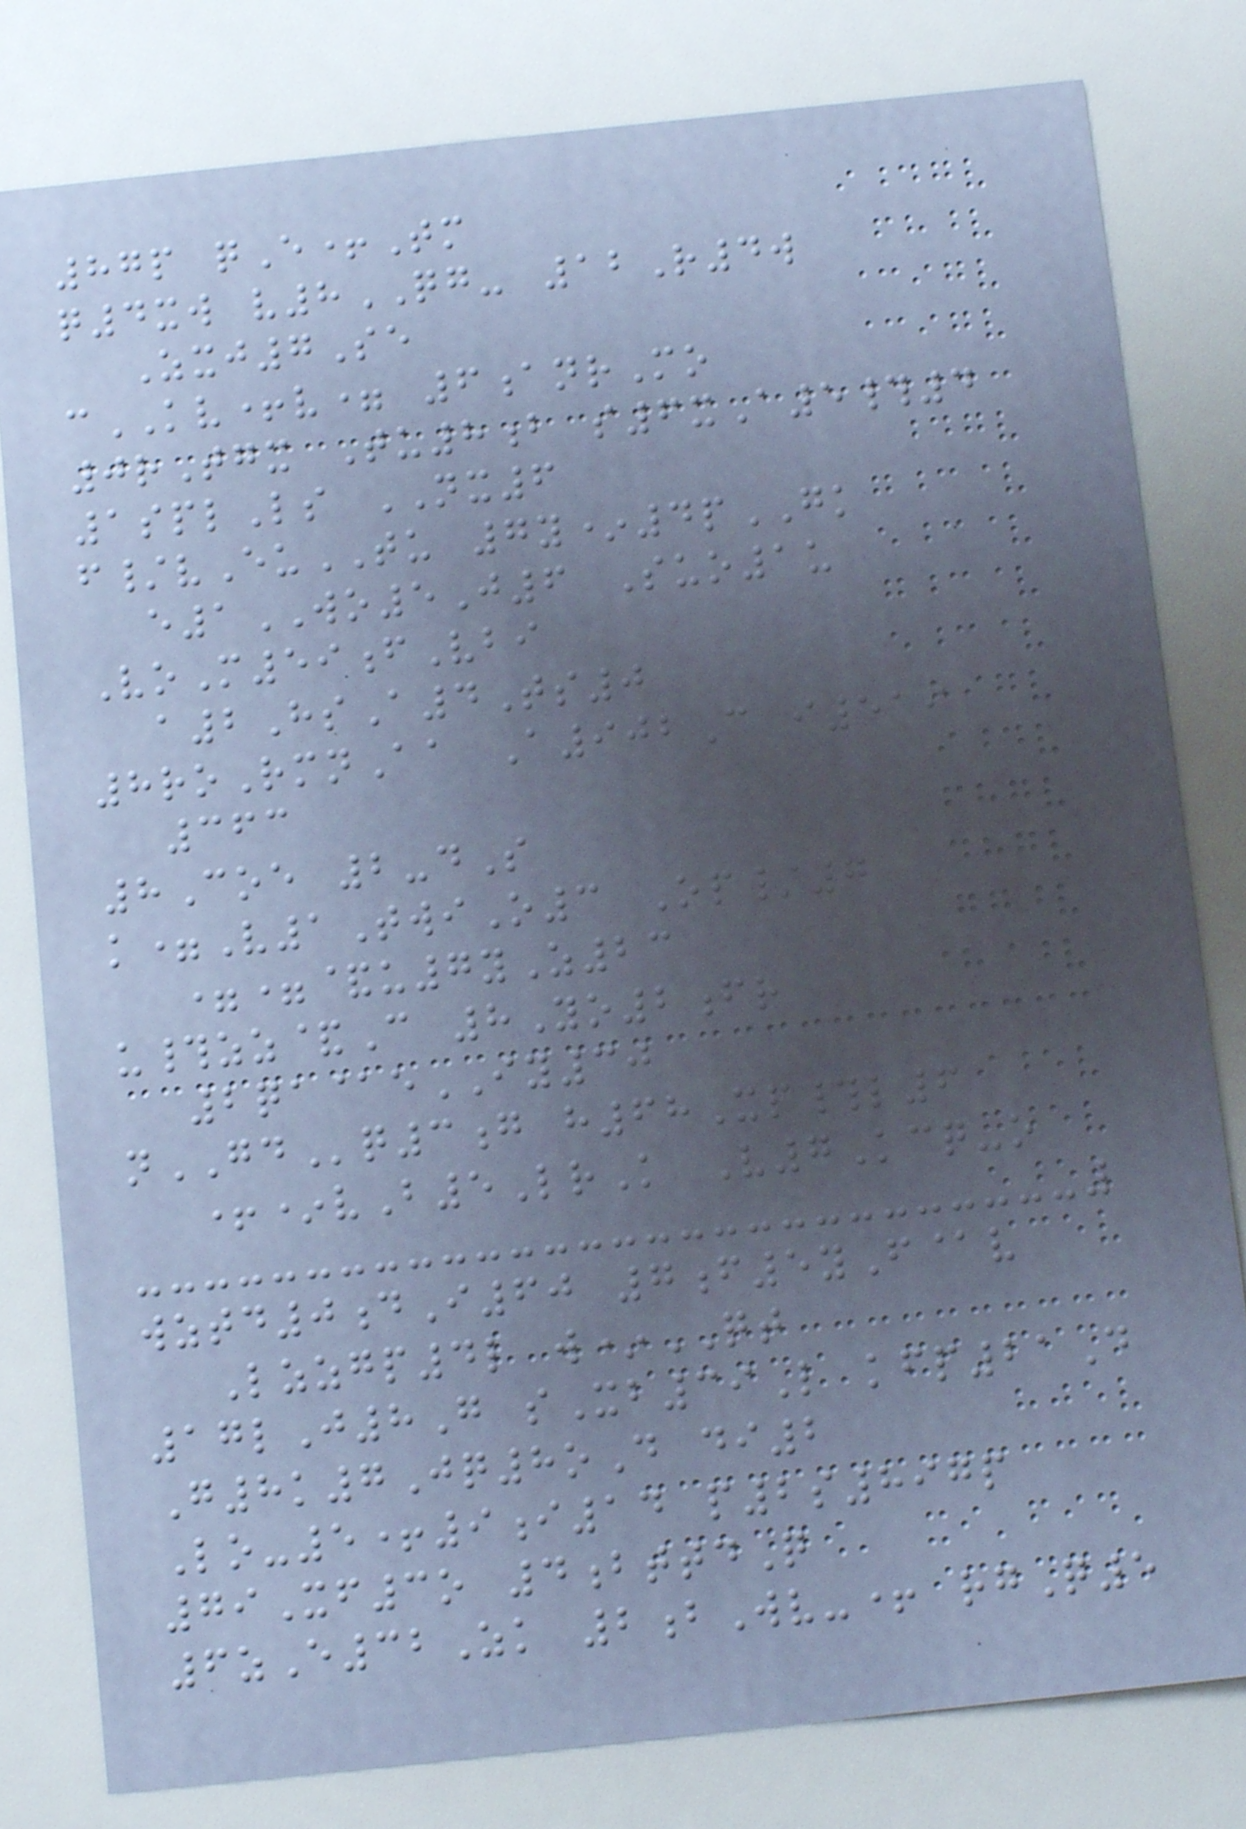87p qE+Tm
q4xw v8QG- 12R4w
Zxj7Se
cKV+v= 6anrMo
0rTgx Tu8b s6xA5#4
1splLs NX6
f/vEuTU 7y*4pGK
e1WO5J6 Suo1u
VoM59fVbi
a2HsA4Ts0
8roRmnAa A902C i519
363
8Coe 2-dS
k=V1TwiO3 Op/7
==&u7yZ23
u#zz&C 8Yo2fr
2qa@eIY30
nGDq3g h68Xp#l6
+*vB5LrK V7Kcq-o
wztd0dI60 7f5yF@v
Lzzgp4l w*QT
17lJ8G sXb39L kfp21D
G8k7Jq8oD di2
Lo-5+9i14 p2s897p
79Xf3o 4bttdQ
6zE32Zk 2bWv-+ rgQ5
